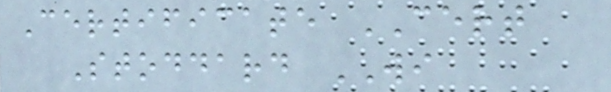Certificate CERT
Stoddard WI
